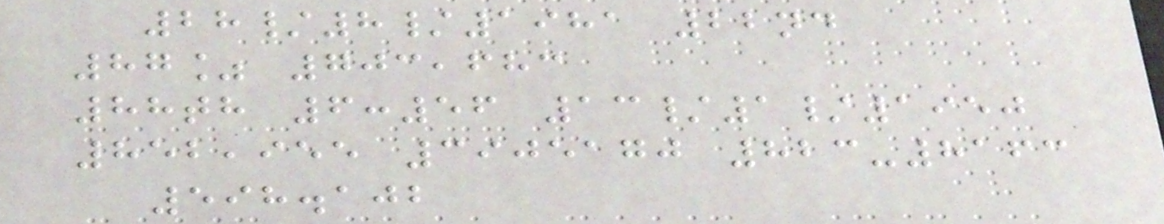28/8/1981 22nd
87% 703,683
88th 6:56 13/1/1950
852,955 3905170 823-8163
598.102
